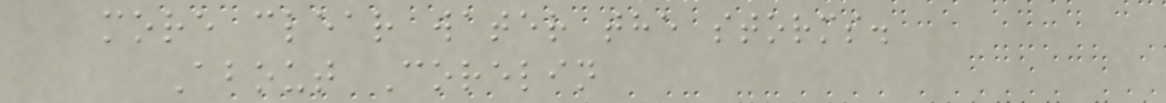more clear water the storms.
About Corelin
